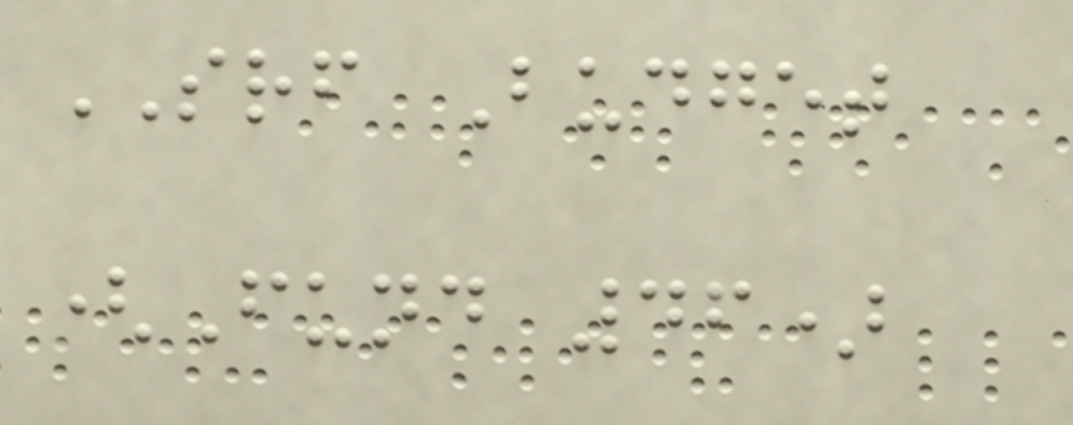SRF Budget
(Fund 46)
